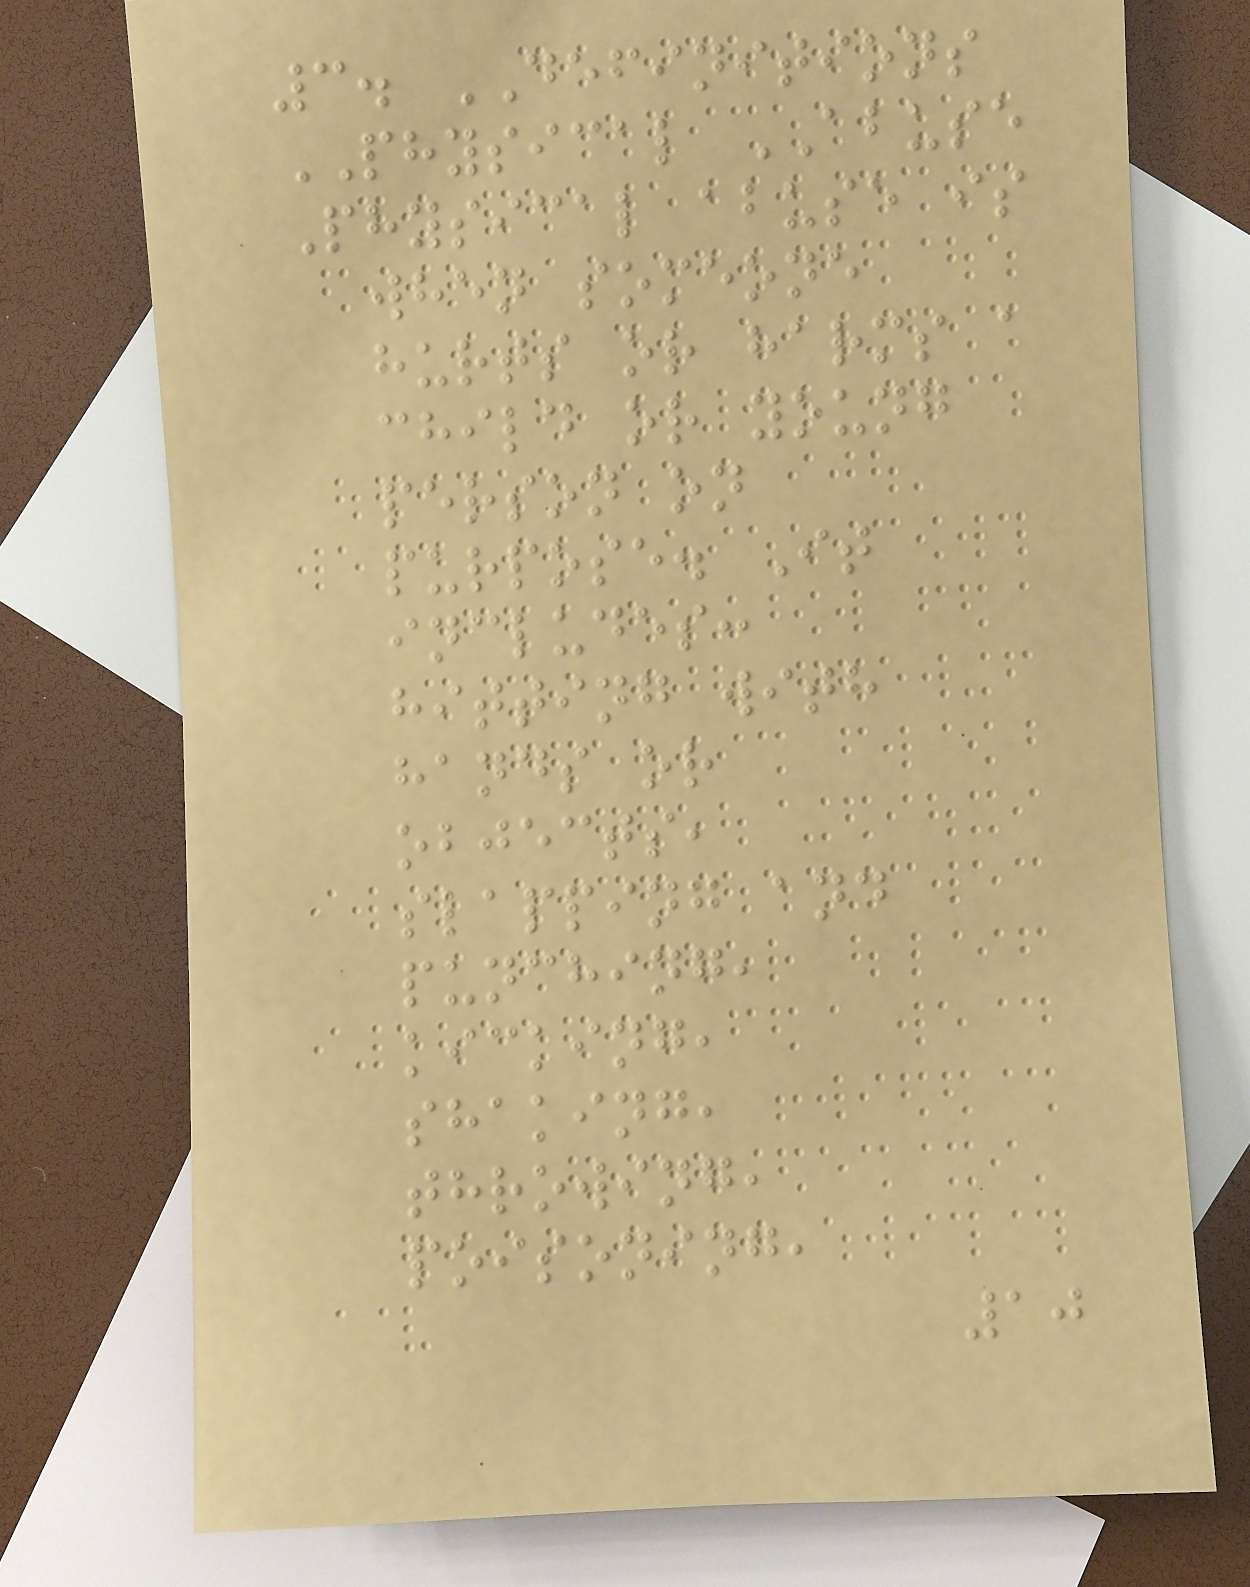3. DEFINITIONS
PHYSICAL ABUSE
Physical abuse is
when someone
hurts or harms a
child or young
person on
purpose. It
includes:
hitting with
hands or
objects,
slapping and
punching,
kicking,
shaking,
throwing,
poisoning,
10
